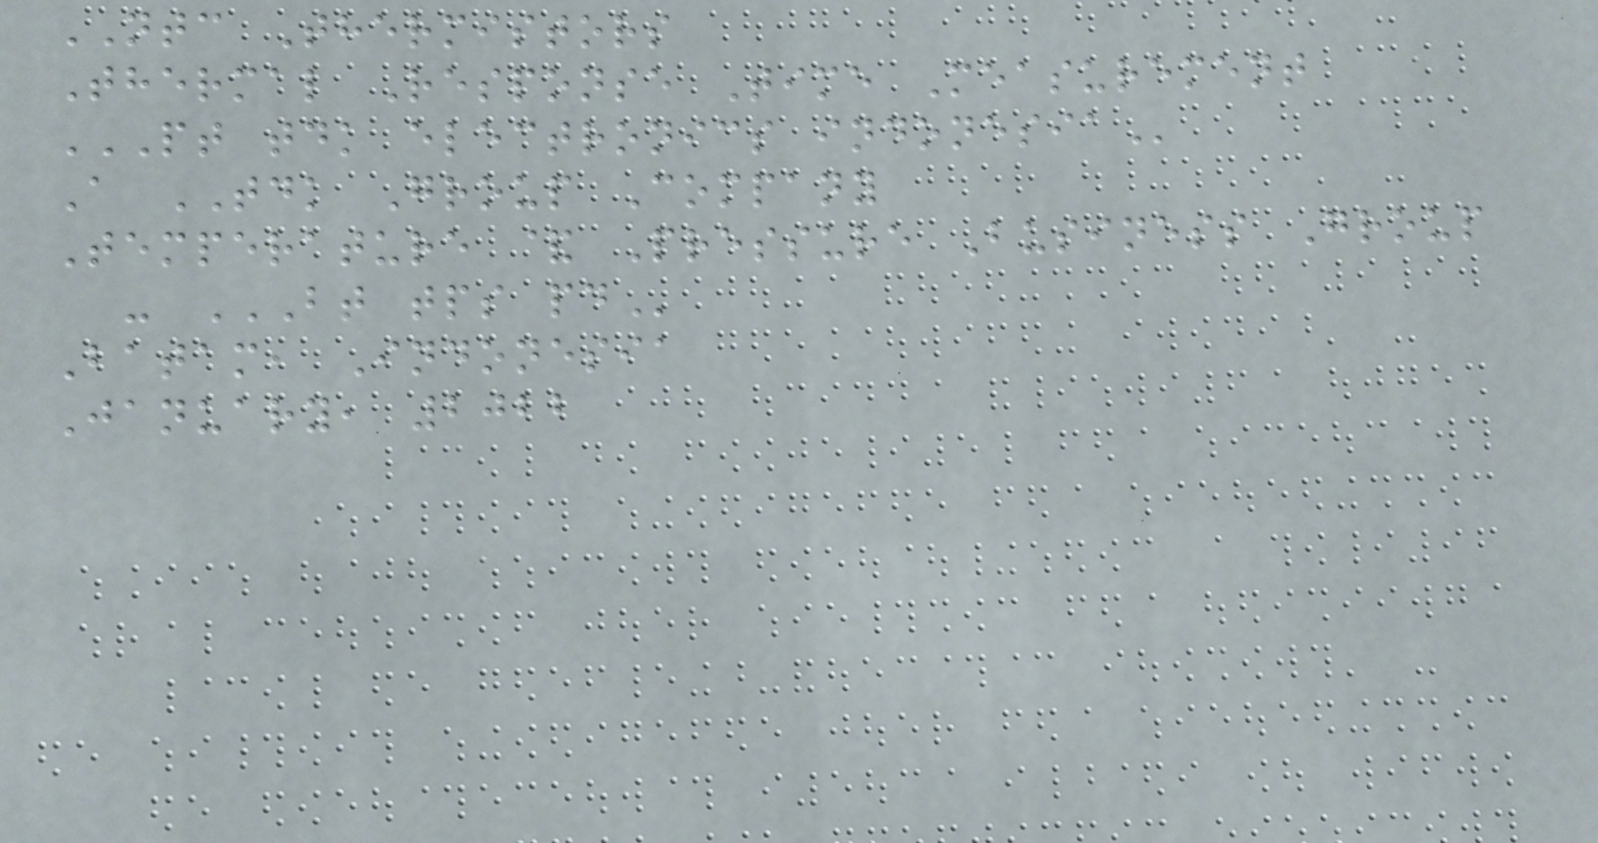NTC Thermistors
Thermal Response Time Measurement
PT TDK ELECTRONICS INDONESIA
A TDK Group Company
Temperature & Pressure Business Group
- BT TPS PD
Batam, Indonesia
January, 2022
